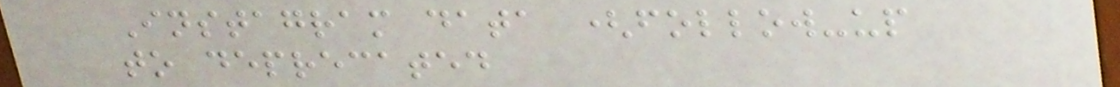Instagram data (follow-up
to deprecated
